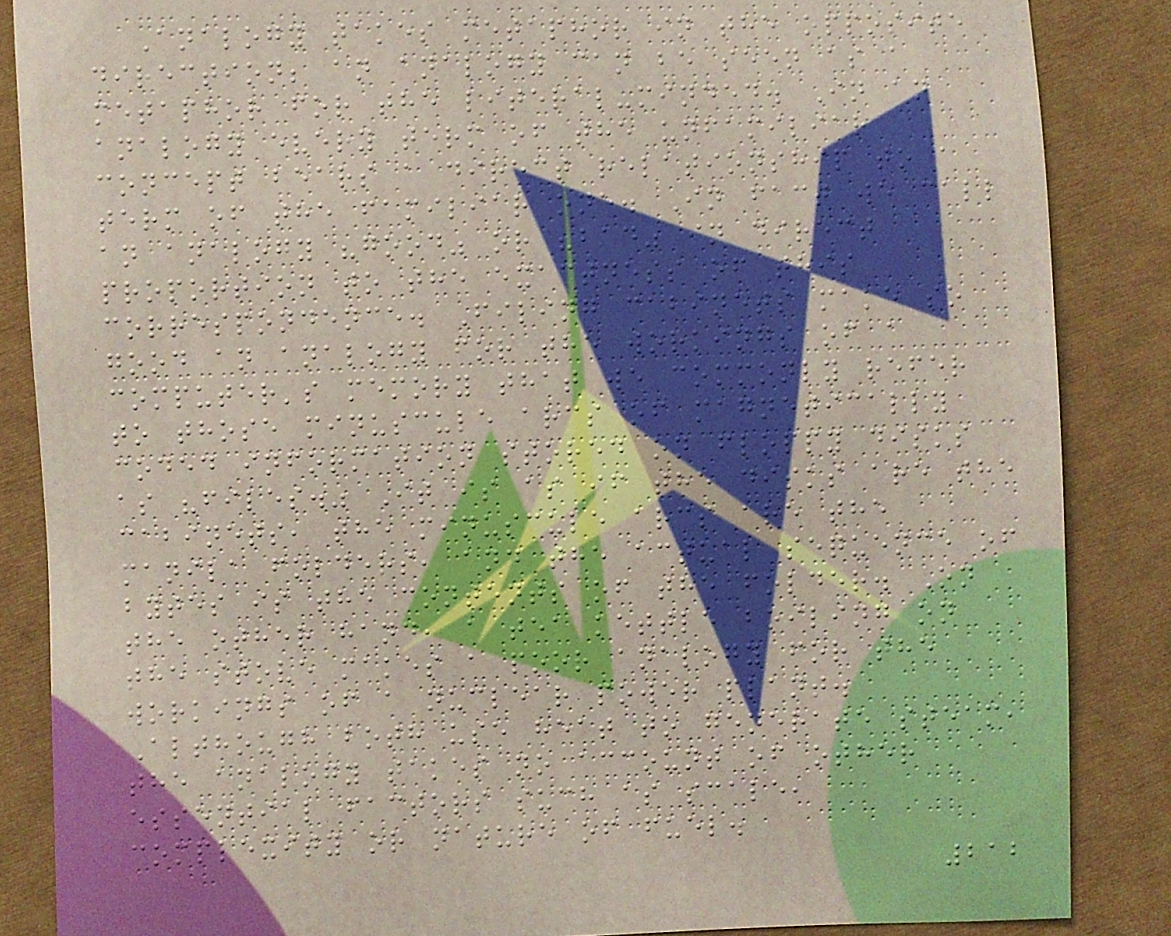Analogy takes metaphor in the opposite
direction; an analogy can be seen as a
metaphor for the literal-minded. In an
analogy every term of the unfamiliar
concept bears a direct relationship to a
term of the familiar one. In fact we call
an analogy "good" or "bad" in direct
proportion to the exactness of this
correspondence. Filing cabinets make so
good an analogy for the workings of a
computer's memory that we commonly refer
to those minuscule arcs of magnetically
coded information stored on floppy disks
as "files." It is as if the disks are the
cabinets, the minuscule arcs are the
manila folders, and the actual sequence of
bytes is the contents of the folder. On
the other hand, a tea kettle boiling on
the stove makes a poor analogy for the
workings of a nuclear power plant.
Although both use heat to generate steam,
the analogy takes no account of other
essential factors such as scale,
complexity or nature of fuel.
212
